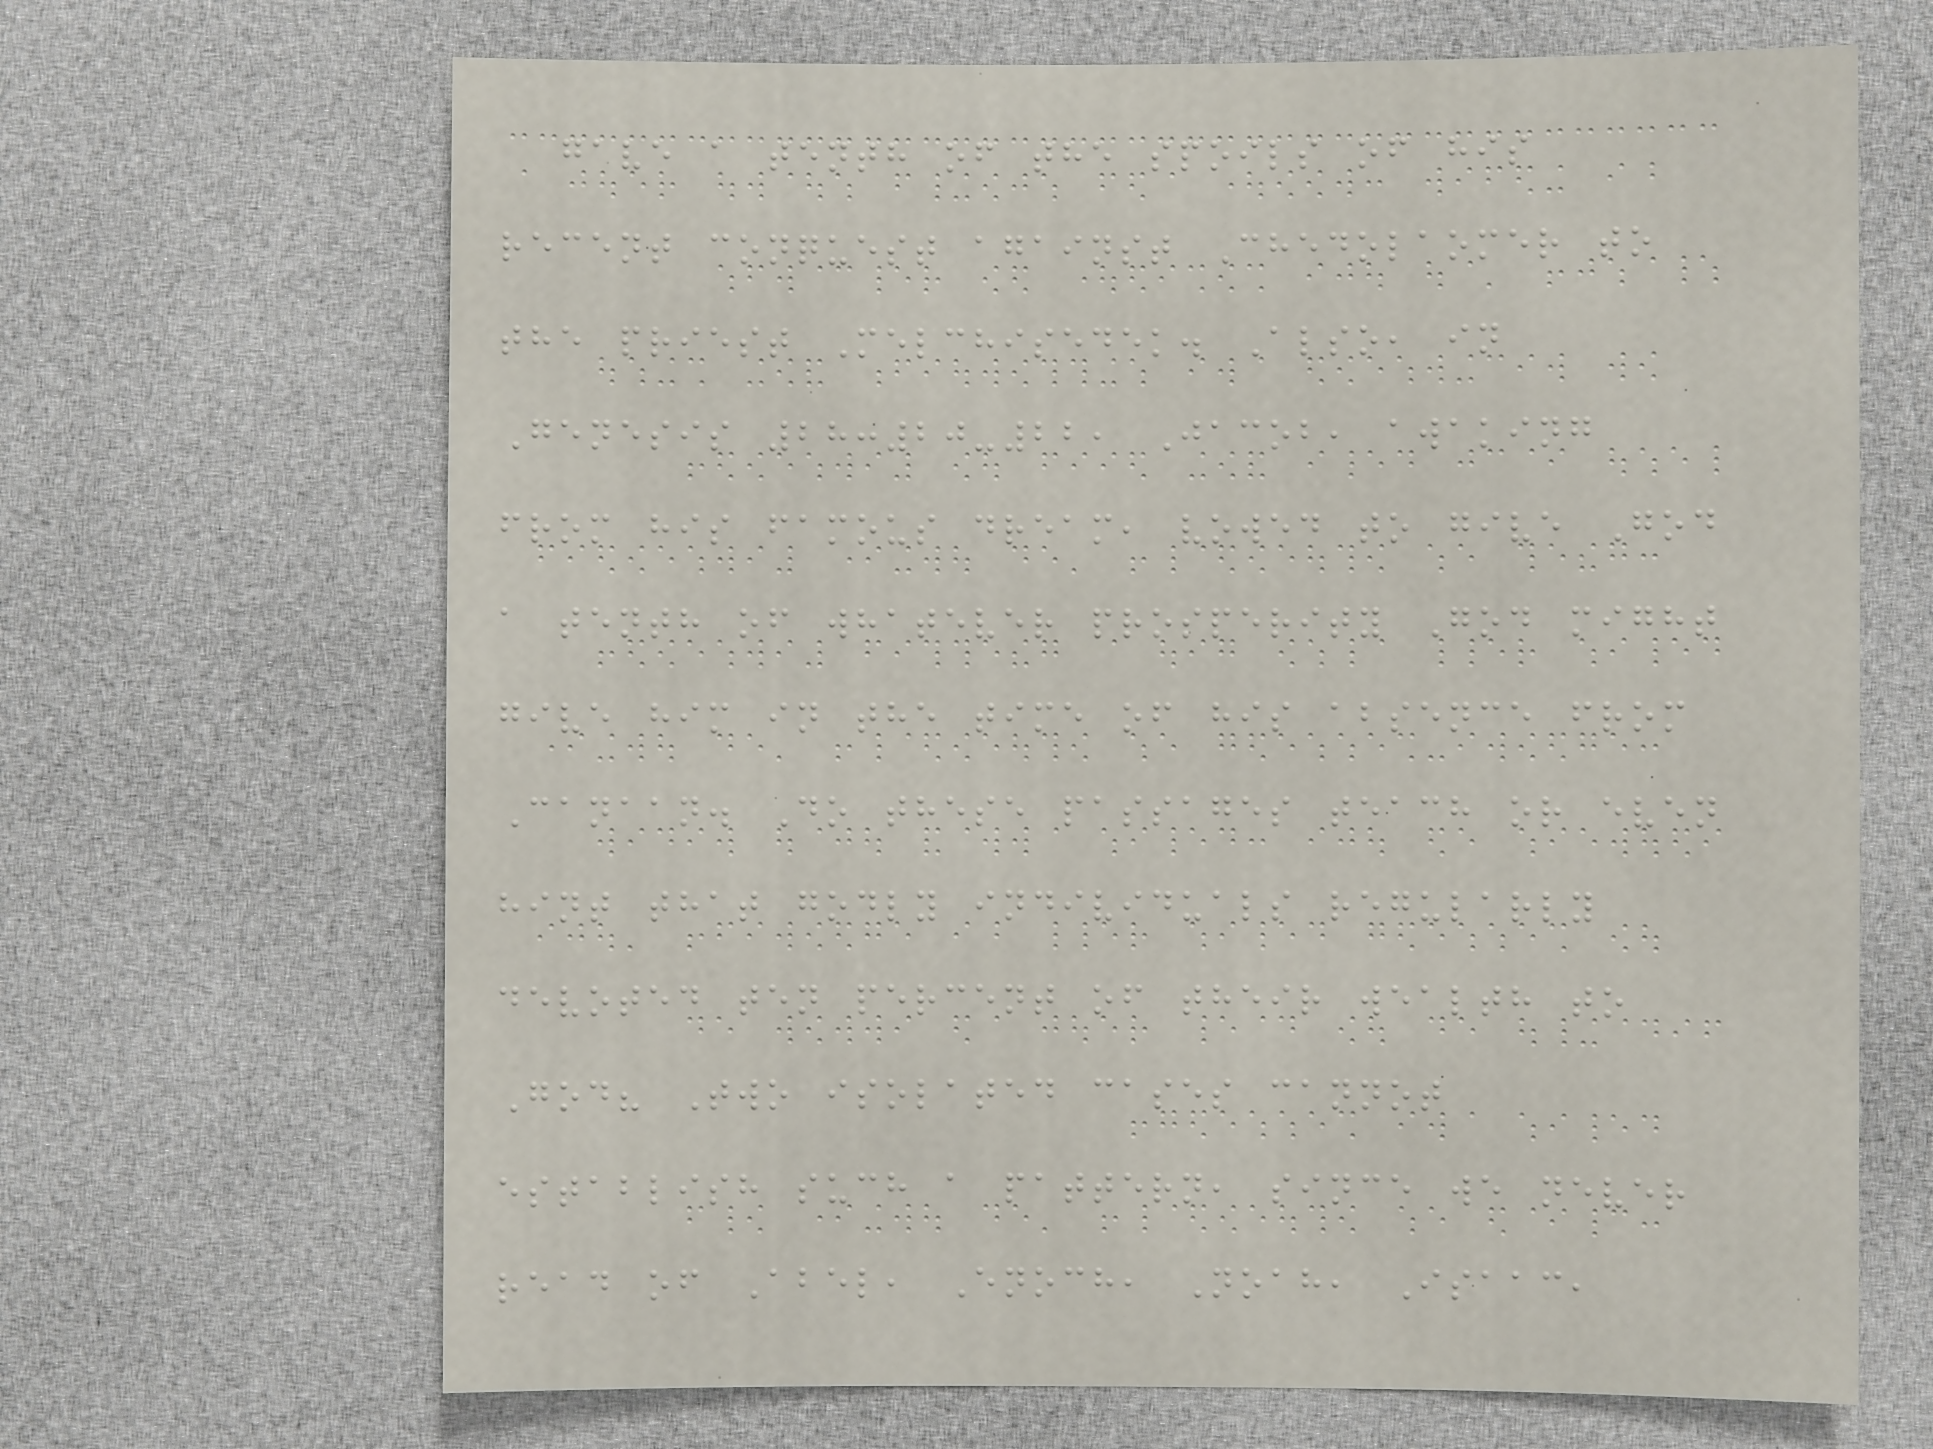gave a tenth of the spoils of his
recent conquest against Chedolaomer to
the priest Melchisedek. Also, in
Genesis 28:20-22, Jacob, awaking
from his famous dream, vowed to give God
a tenth of whatever prosperity God might
give him in the time of his absence from
Canaan. Do these passages teach or even
hint that godly individuals regularly
devoted ten percent of their wealth to
God? Two isolated cases cannot
establish such a pattern, since we never
read of Abel, Enoch, Noah, Isaac,
